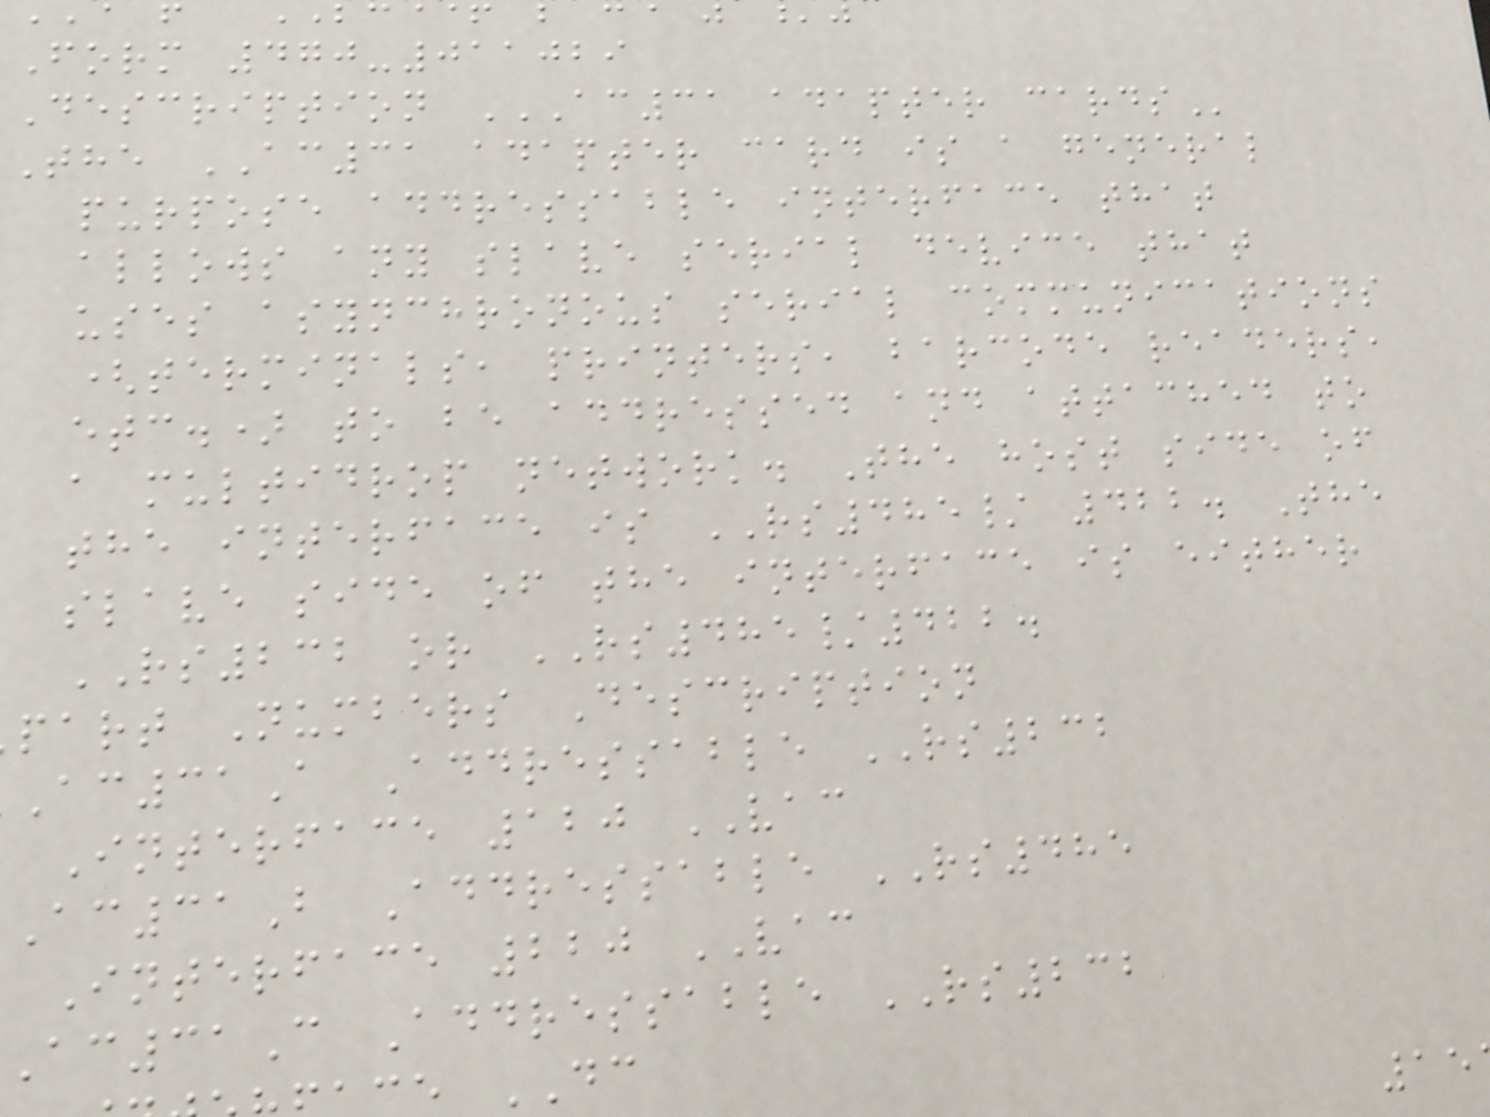Form 470-011029
Description AC31 ADAPTER CARDS
The AC31 adapter card is a general
purpose addressable interface that
allows any slave serial device that
uses asynchronous serial communications
(terminals, printers, barcode readers,
etc.) to be addressed and attached to
a multidrop network. The host side of
the interface is RS485/ 422. The
slave side of the interface is either
RS232 or RS485/422.
part Numbers Description
31A Addressable RS232
Interface 120 VAC
31B Addressable RS485
Interface 220 VAC
31C Addressable RS232
e DC
